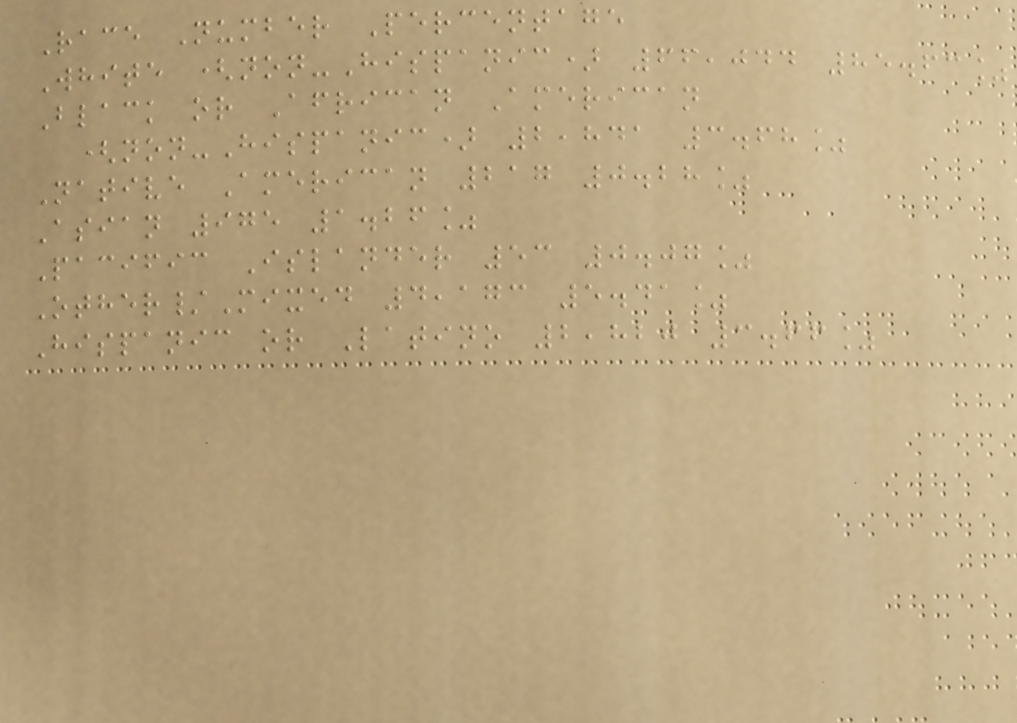Race Number Percentage
White (non-Hispanic) 66,044 85.63%
Black or African American
(non-Hispanic) 2,841 3.68%
Native American 217 0.28%
Asian 975 1.26%
Pacific Islander 53 0.07%
Other/Mixed 4,173 5.41%
Hispanic or Latino 2,820 3.66%
